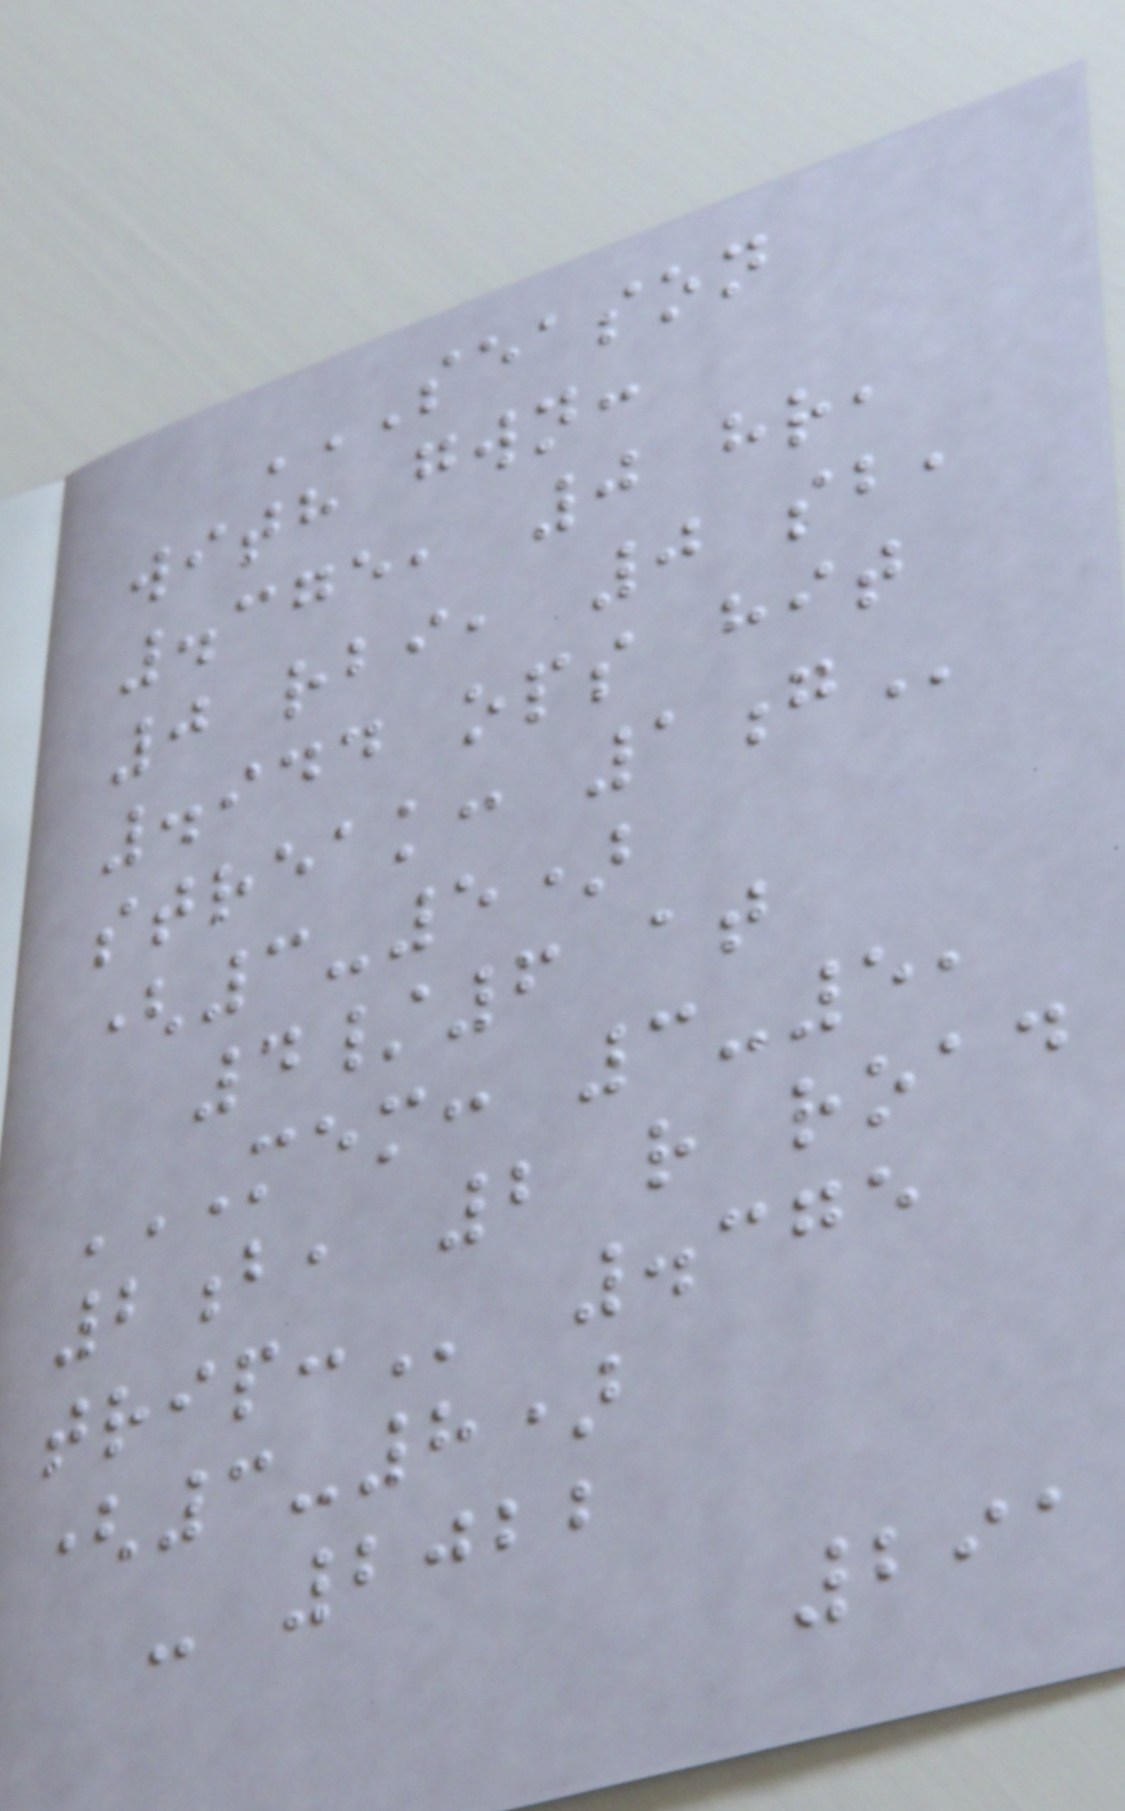SEASON
WITH GWN:
.375, 0 HR,
0 RBI, 0 SB,
.944 OPS HIT
STREAK: 1G
(3-5)
4/6 at
MEM: 3-5,
2B, 2 R ROAD
TRIP: .375
(3-8)
- 2022
291
